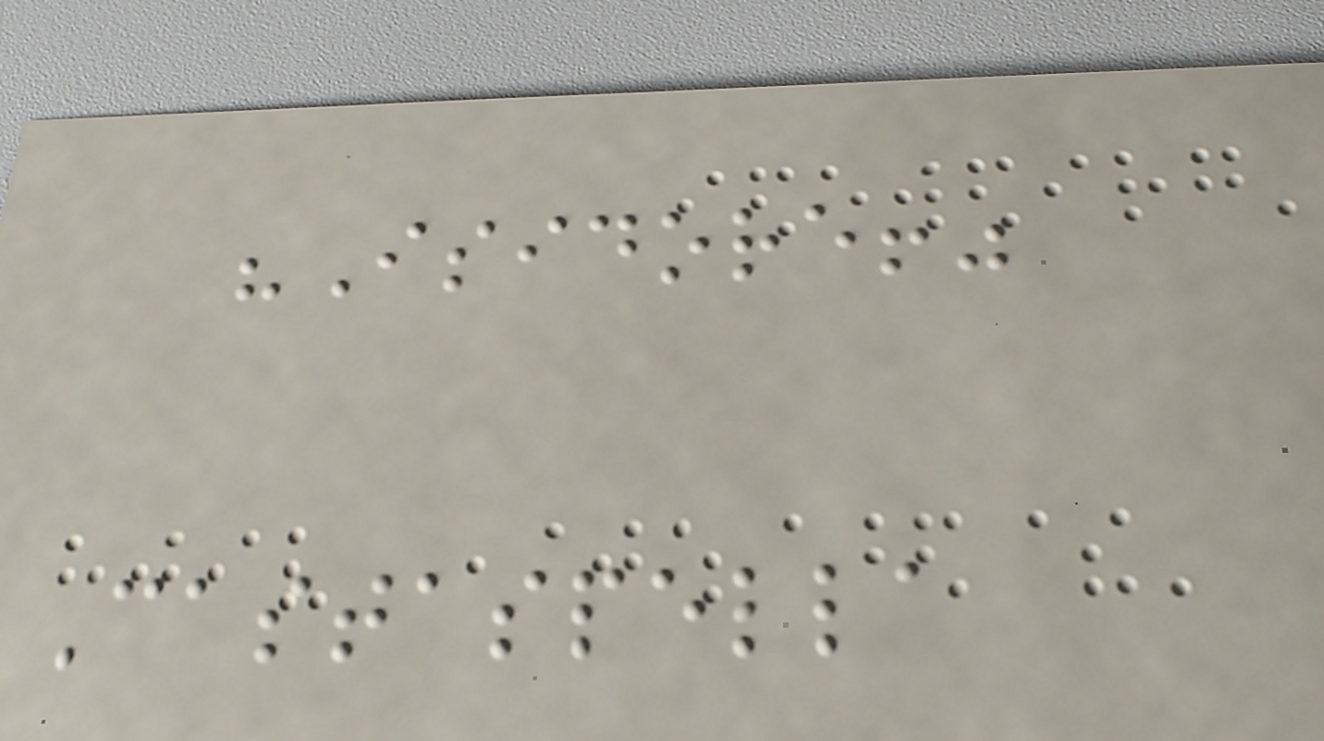"Isidore!"
Castaspella
